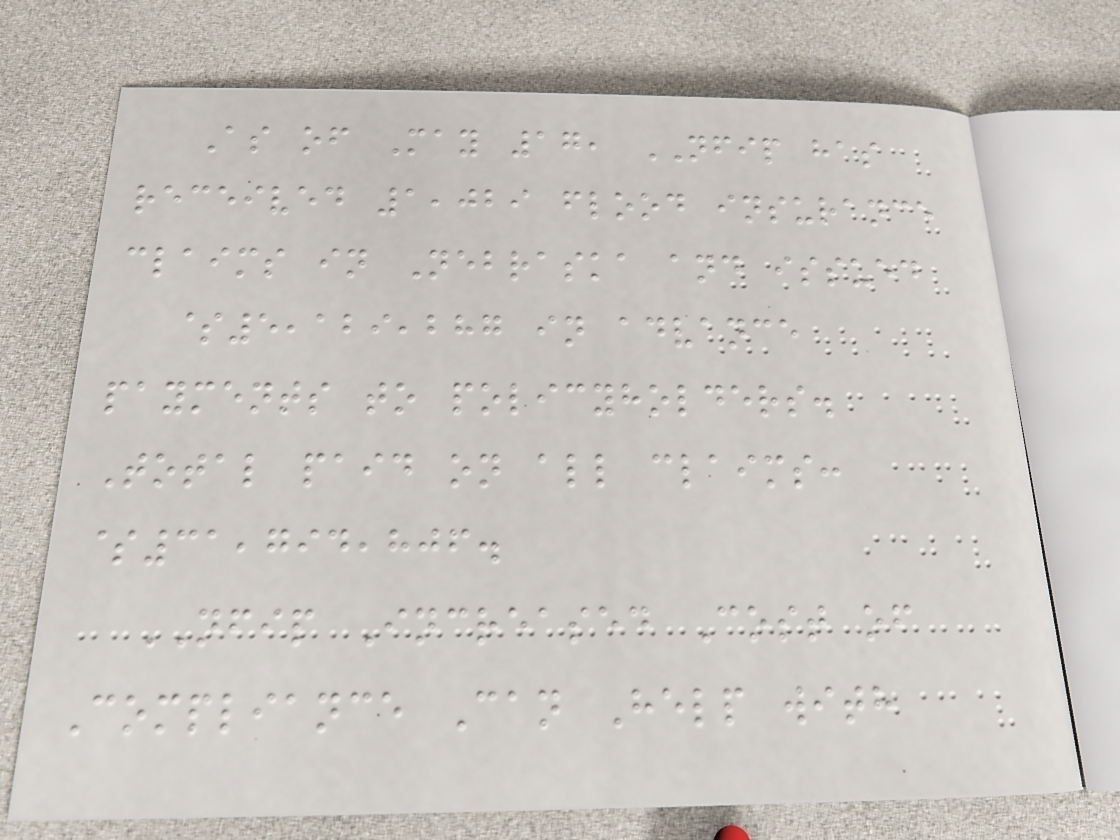As of May 17, NFIP has
received 1,029 flood insurance
claims in Nebraska and issued
$5,129,287 in advance
payments to policyholders.
Total paid on all claims:
$31,794,806.
NFIP Increased Cost of
Compliance Can Help with
